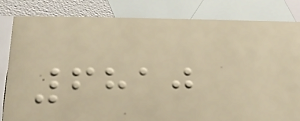6810
